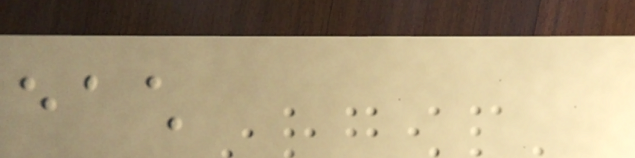each
